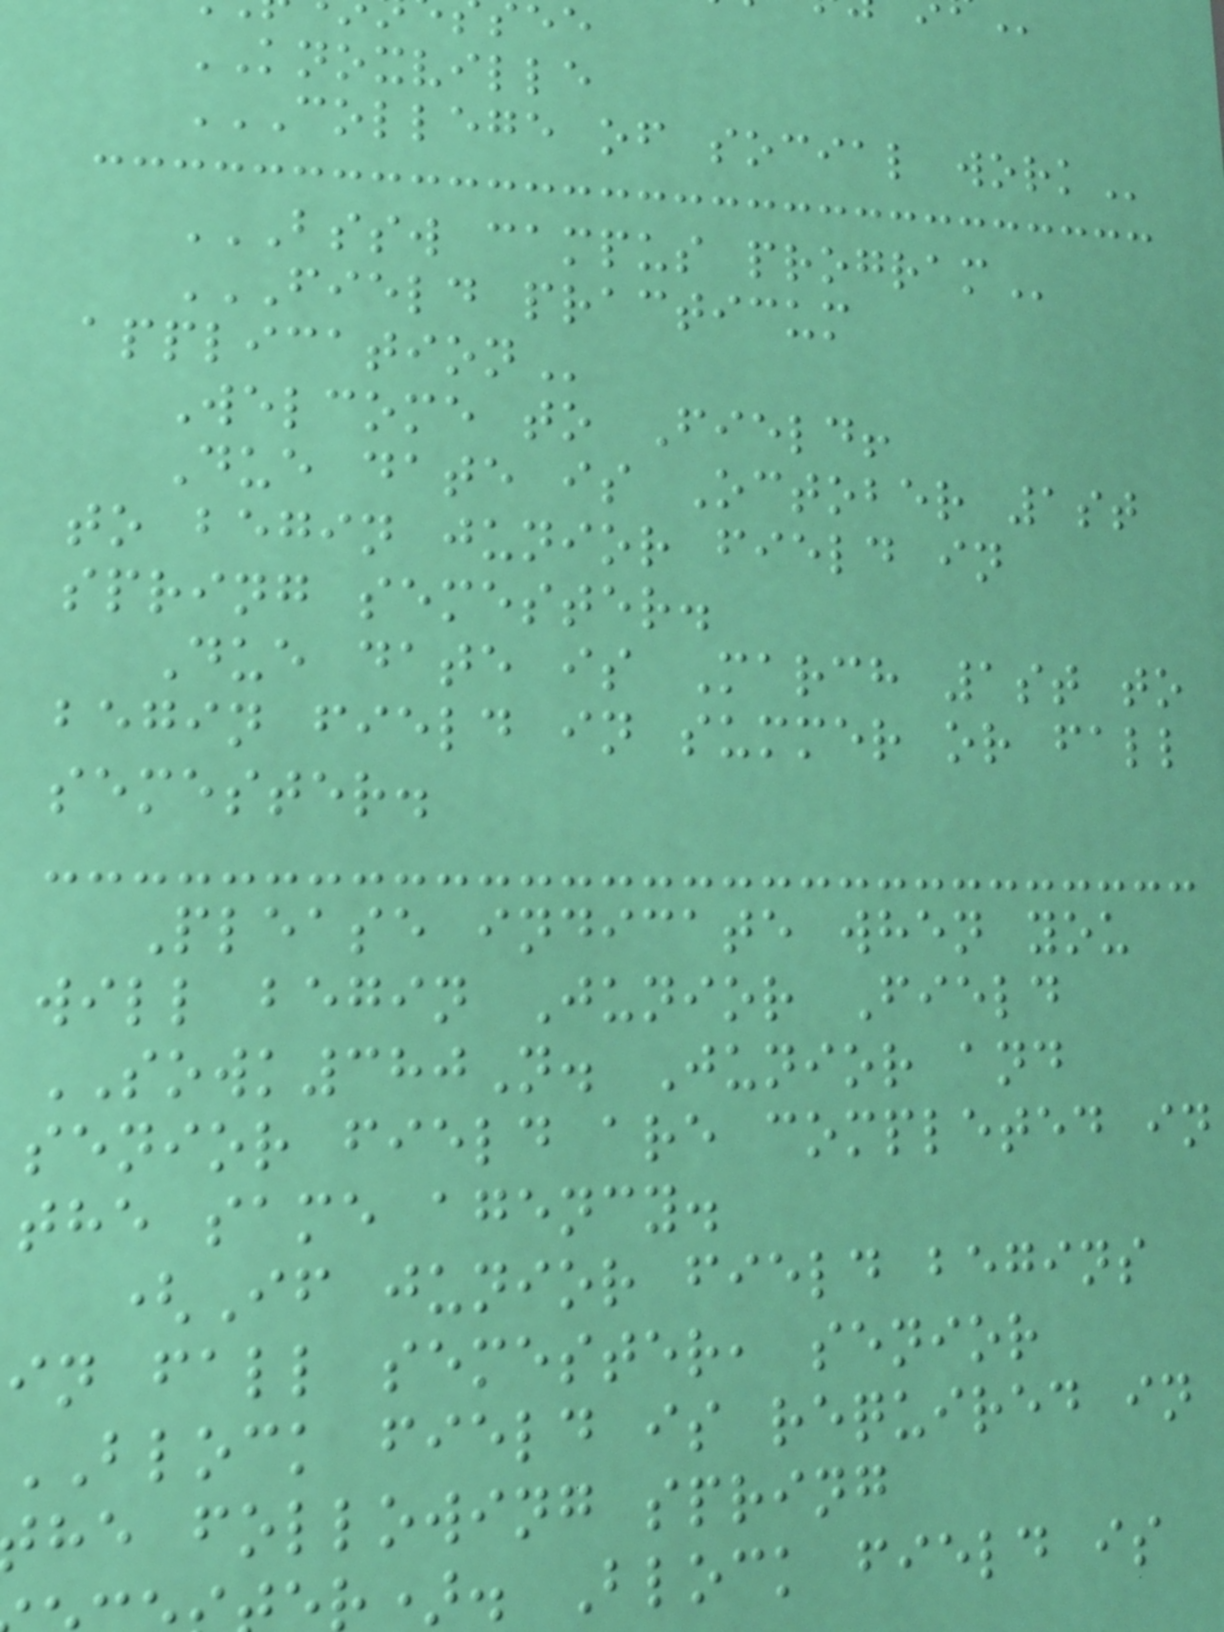KNOXVILLE
COLLEGE OF SOCIAL WORK
BSSW CAMPUS PROGRAM
FIELD PRACTICUM
Welcome to Field!
Due date is October 1st
to begin junior field in
spring semester.
Due date is March 1st to
begin field in summer or fall
semester.
Please indicate when you
will begin Junior Field
SOWK380N. Junior and
senior field are completed in
the same agency.
(If junior field begins
in fall semester, senior
BLOCK field is required in
he following spring
). Block field is
